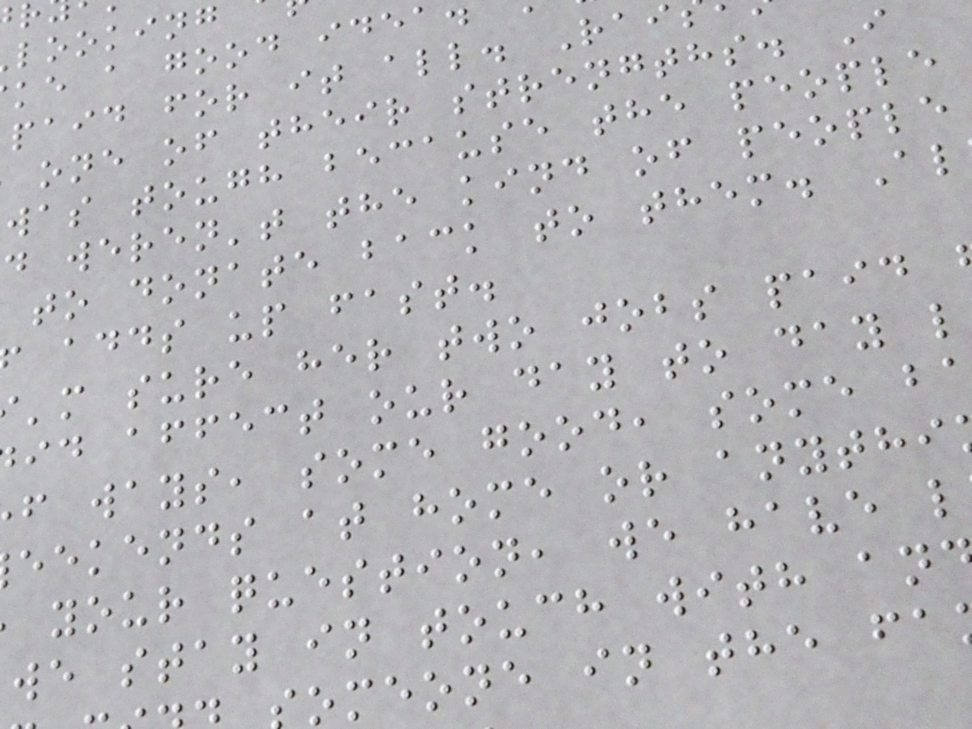ke a good idea
paid for it all. Rai
one of their strengths. I
was tough because the people
d weren't the kind of people
to donate back to them. Al
adds up fast.
'm sure her two jobs paid
id affect our day to day l
f ways, some good, some b
eekends at home or anythi
your question, we have l
we stay in touch with an
omeone in the fa
